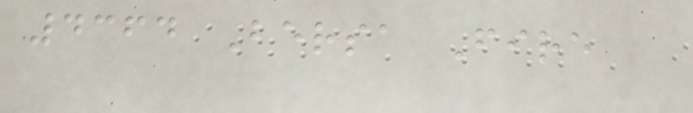4364 Bersa Fire
